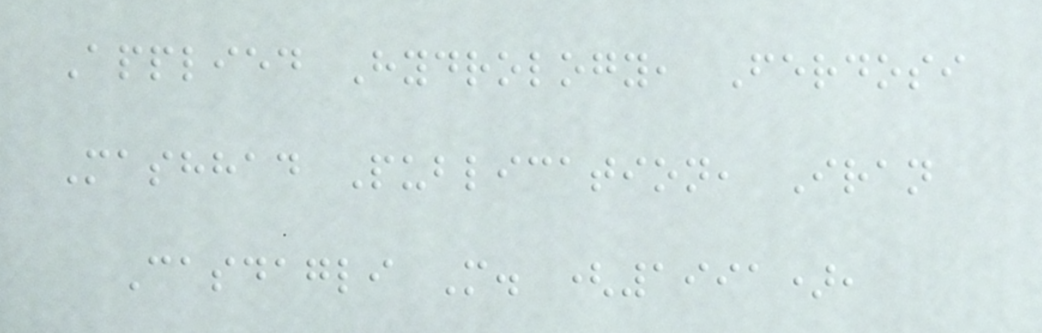Applied Hydrology, Ferdosi
Mashhad Publication, Iran
Casdagli M. (1991),
